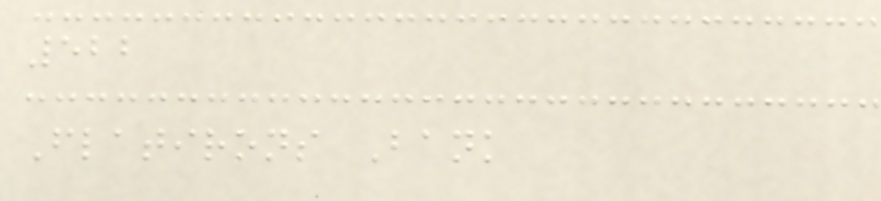522
Flatirons Bank
